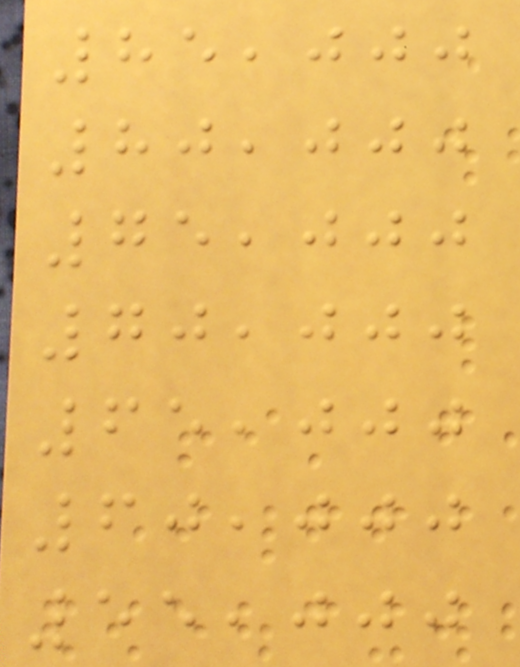85,000
80,000
75,000
70,000
65,000
60,000
55,000
